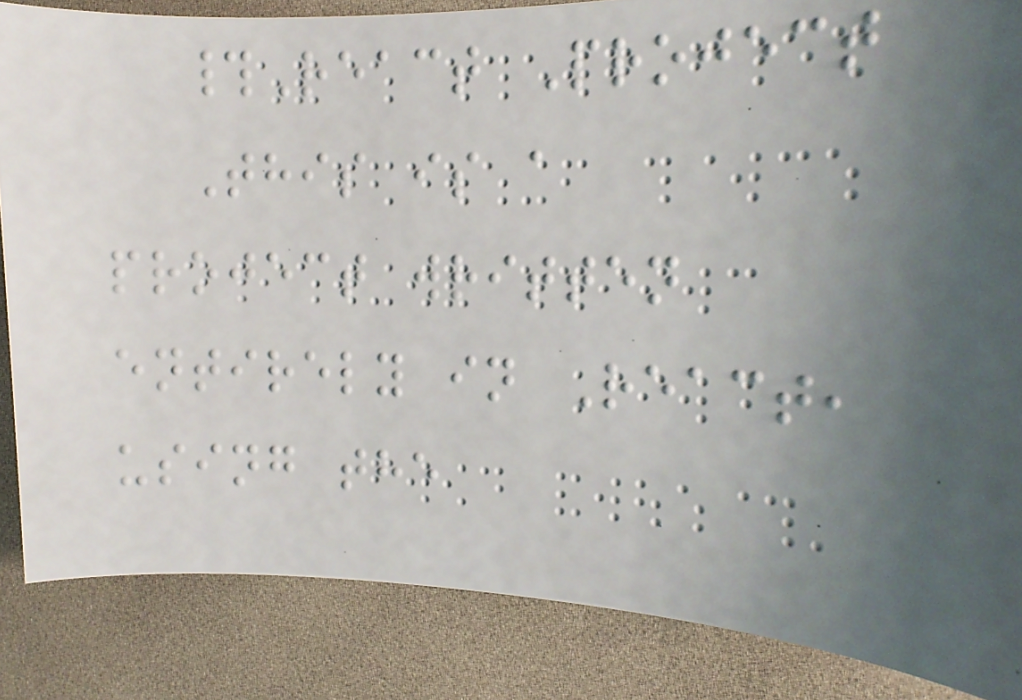#React Project
This is a
project written
entirely in React,
using the
